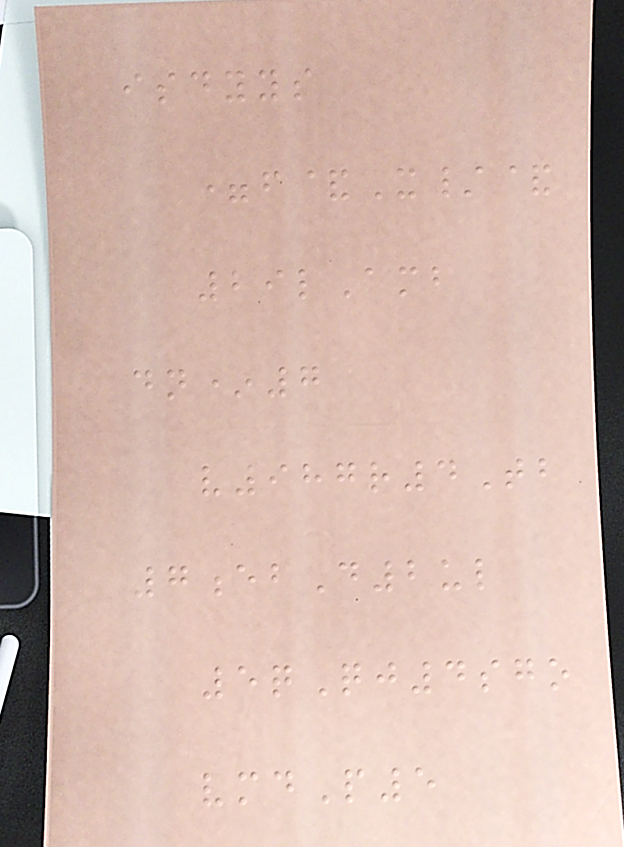isdyys
=f&X/&
29lAmb
dn*7
v987r4Tb
7ebD2ul
5qQj4sgo
vmdP5
